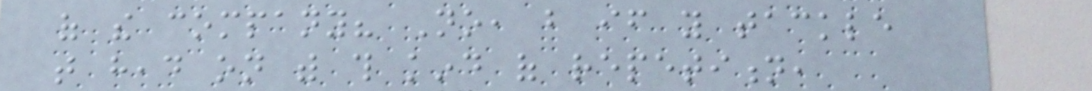of the company? No, but if you tackle
that head on with this kind of repetition,
